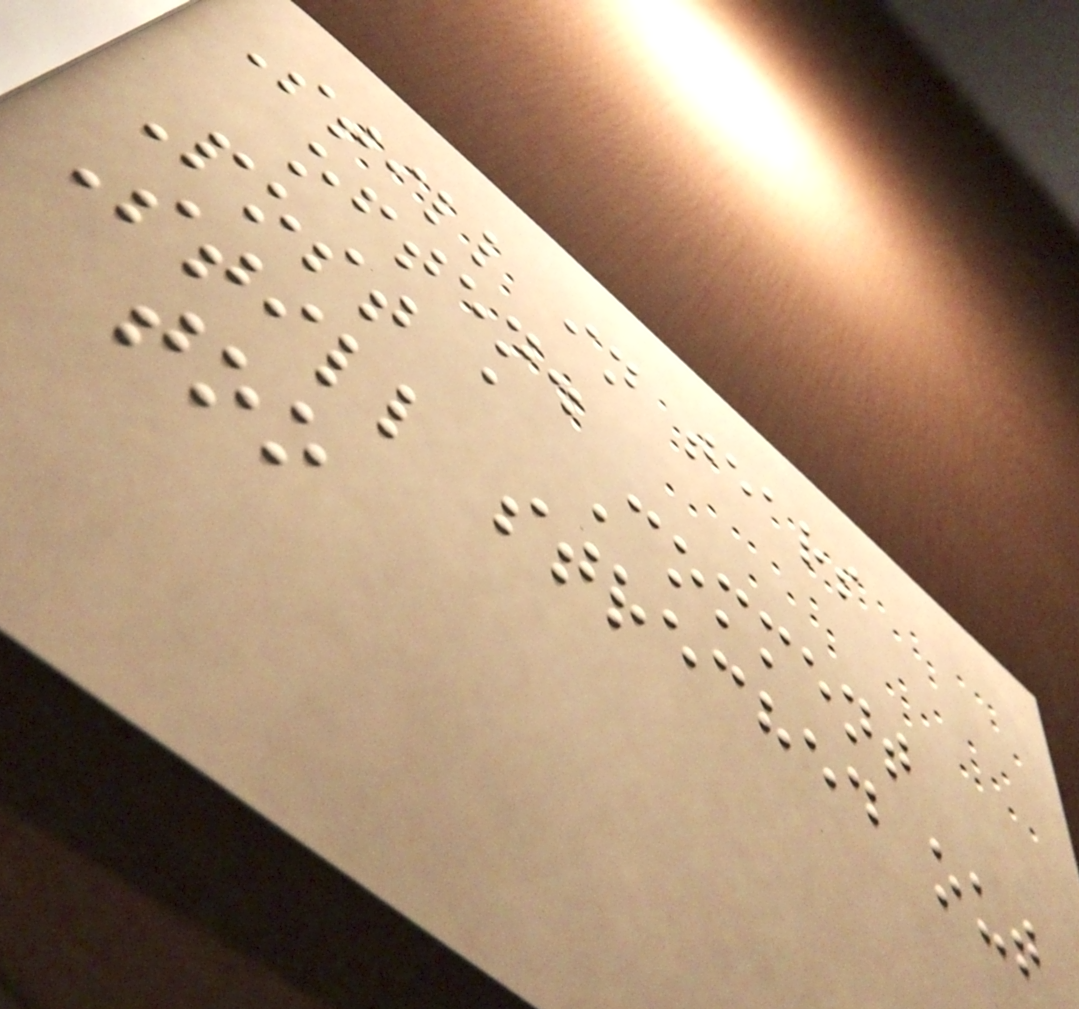Still in tears
often.
Post a Comment
Still streched out
too
